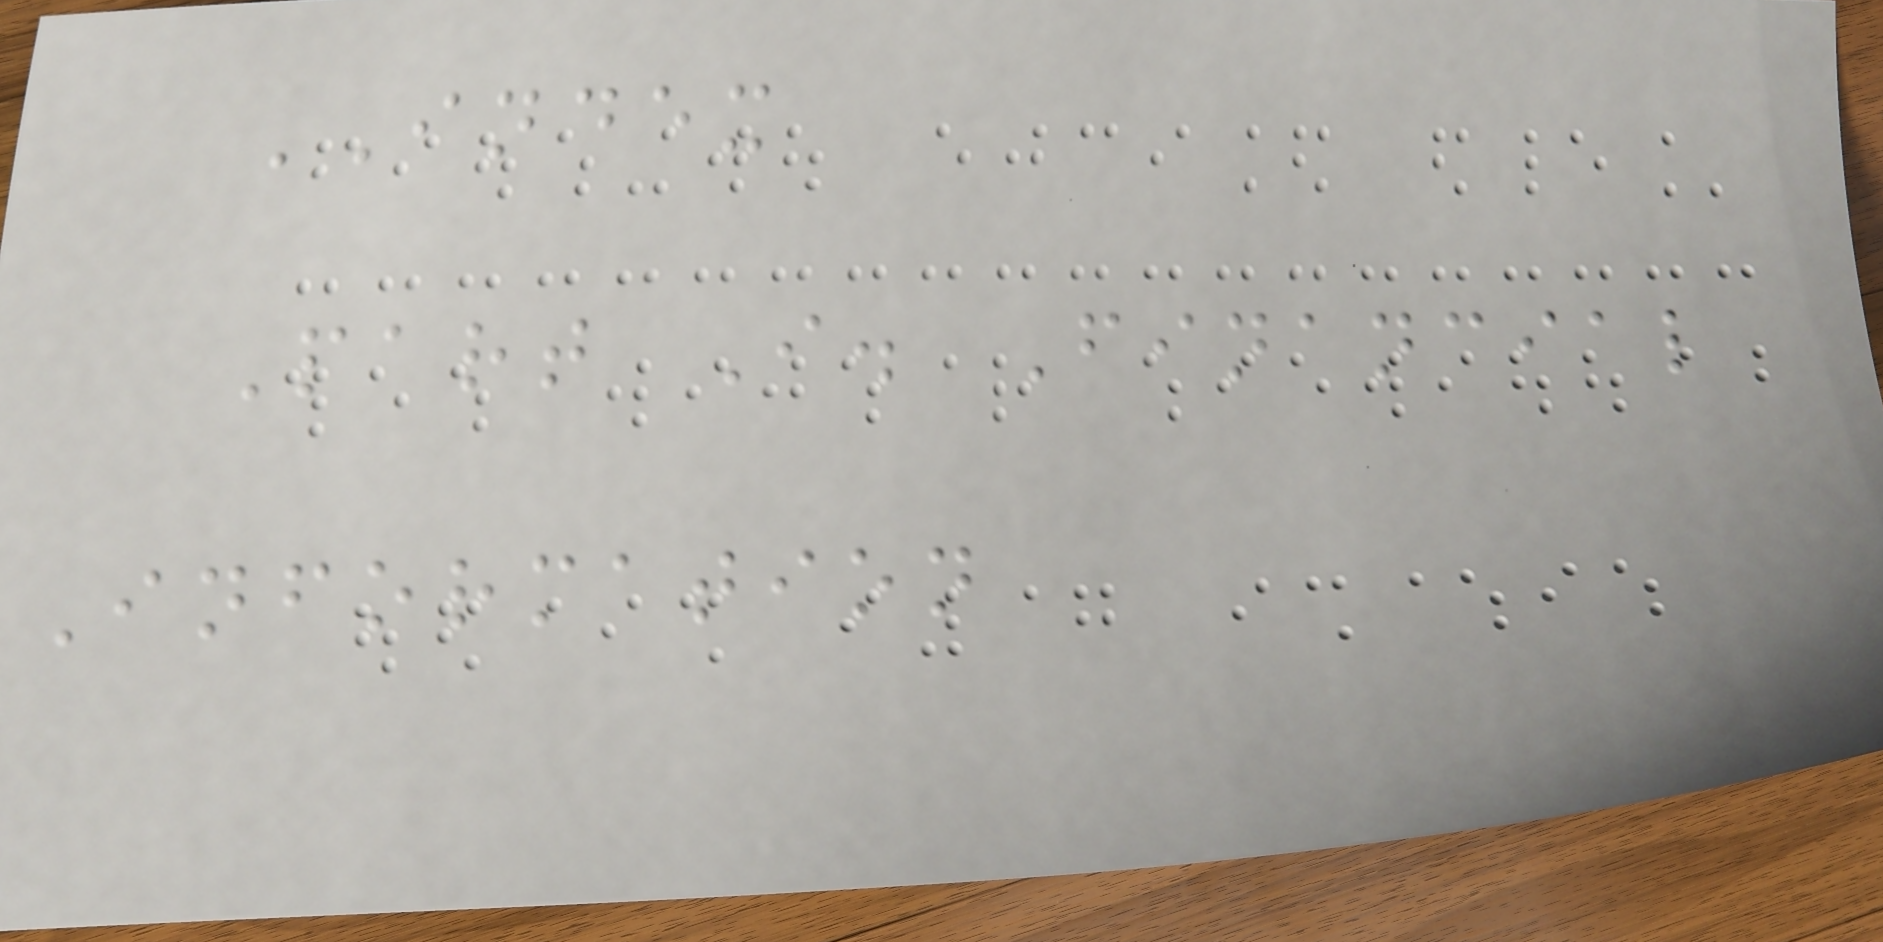INDEX
Part I. Financial
Information
